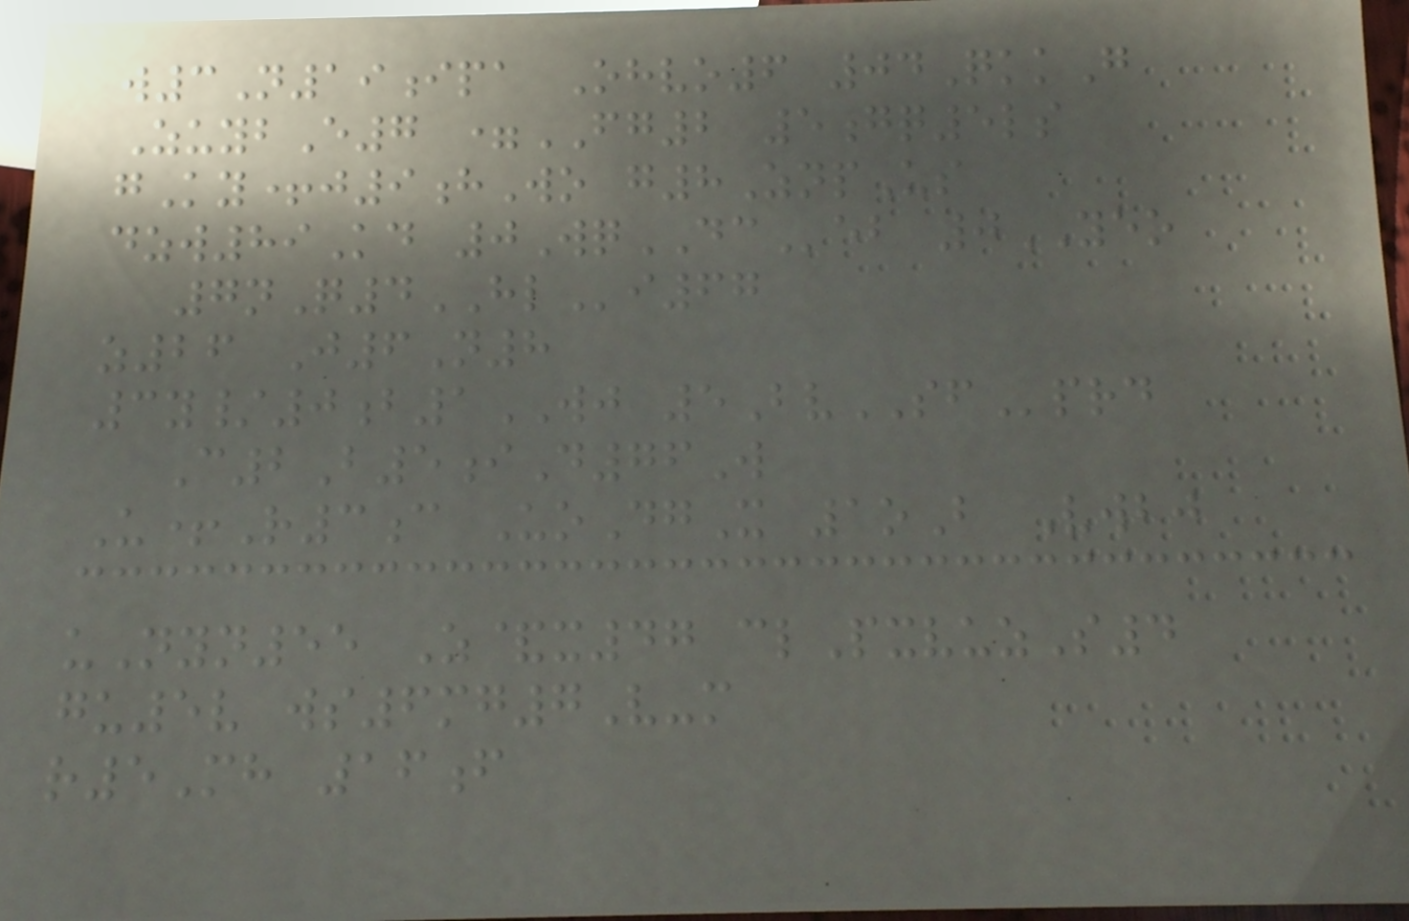w3N19ipa Ohvo6 04QkkG
ZuybE7 =FG2 5gq5ls
gKy+j9hWo g8ZnpUs
dzw89Kd 0WqDCeb 0YEO
7nQ4HLi67
z26 J6N8
3y/0b1WJ 5BvSFprd
C2B5iD76W
U+R3c UoDgX 1oB Vwbj
uNyn55 Z&x47 clPxvuzS4
gu5v ws6mg7V-m
r5Mh 16f
